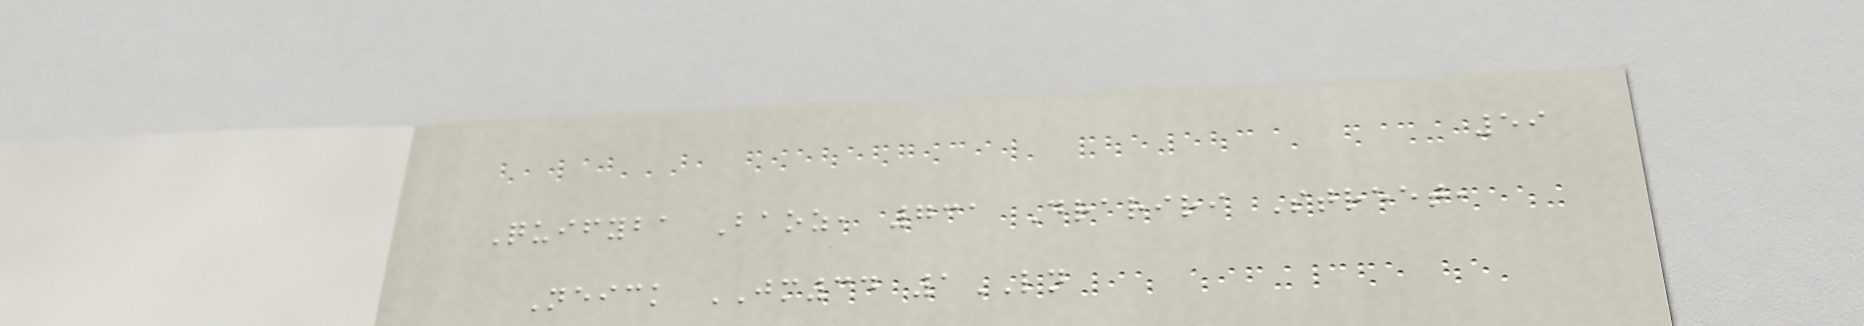59
Quifyba Baoz, 731 Drariri Street,
Neick JM34 1LN
